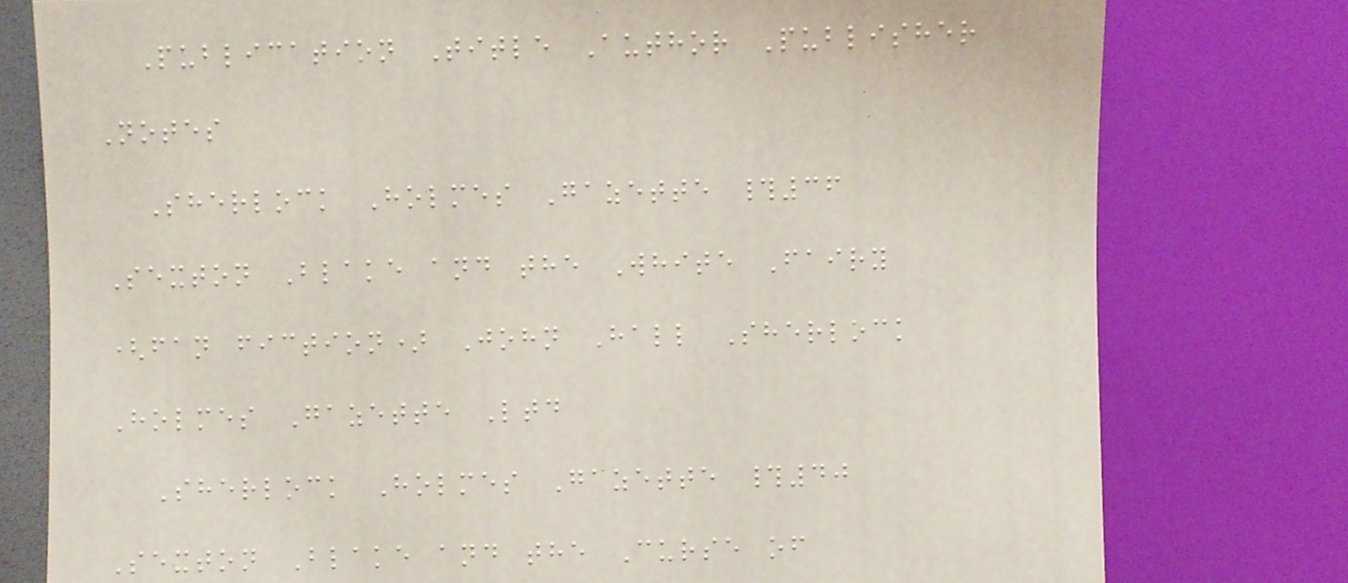Publication Title Author Publisher
Notes
Sherlock Holmes Gazette #36
Sexton Blake and the White Fairy
(fan fiction) John Hall Sherlock
Holmes Gazette Ltd
Sherlock Holmes Gazette #40
Sexton Blake and the Curse of
